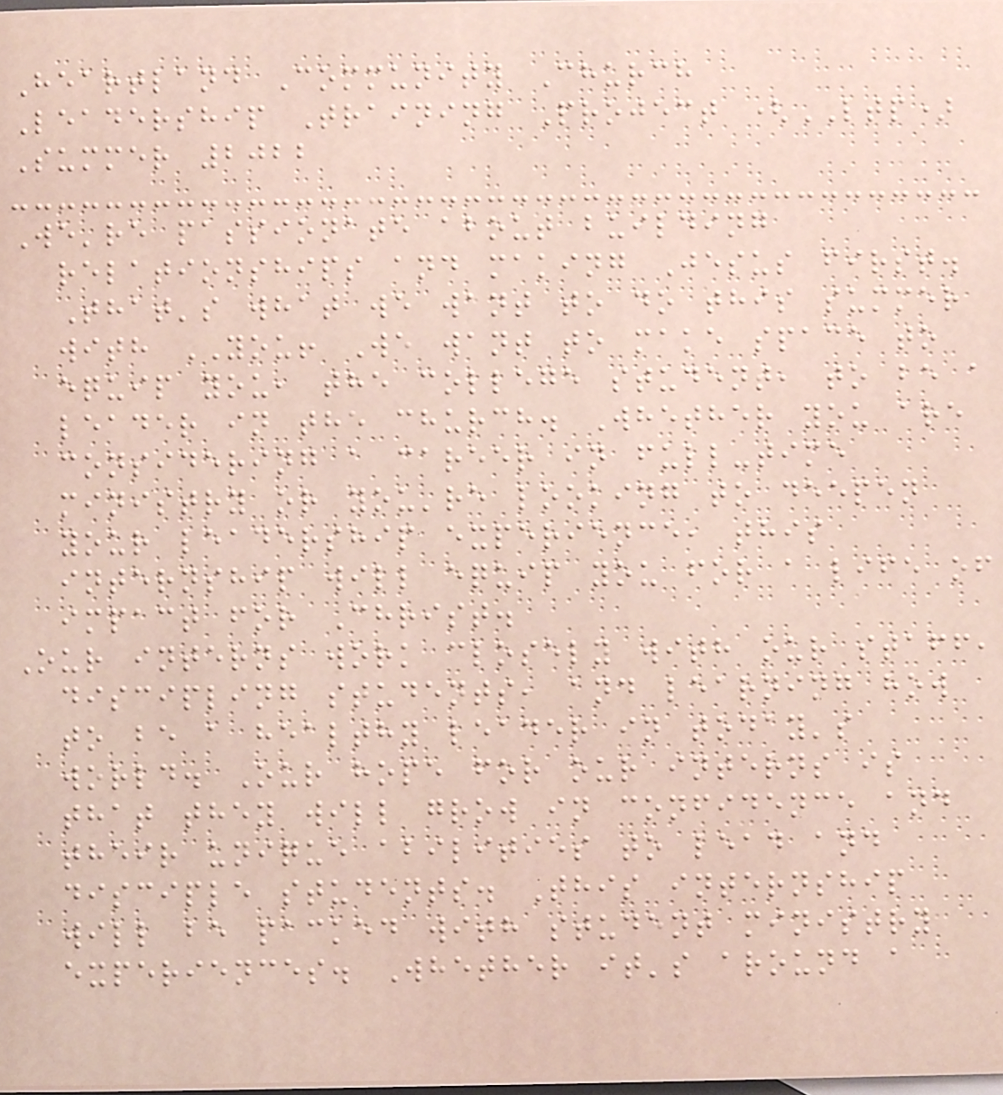Heartland Community Church
Leadership Training Project (LTP)
Summer 2022
We're passionate about building
relationships and making Jesus first.
That's what we want to do this summer
with YOU! We want to make space to
equip you, the college student, to be a
leader in the church. Whether you are
considering a career in full-time
ministry or you're looking to deepen
your leadership experience, this
internship will equip you for a life of
impact for Christ.
Our interns work closely with our staff,
discipling students, and learning how
to be a healthy leader in today's
world. Our hope for our interns is
that they will grow in confidence and
their unique abilities to lead and
disciple students. This internship
will be packed with student ministry
experiences. Whether it's around a
